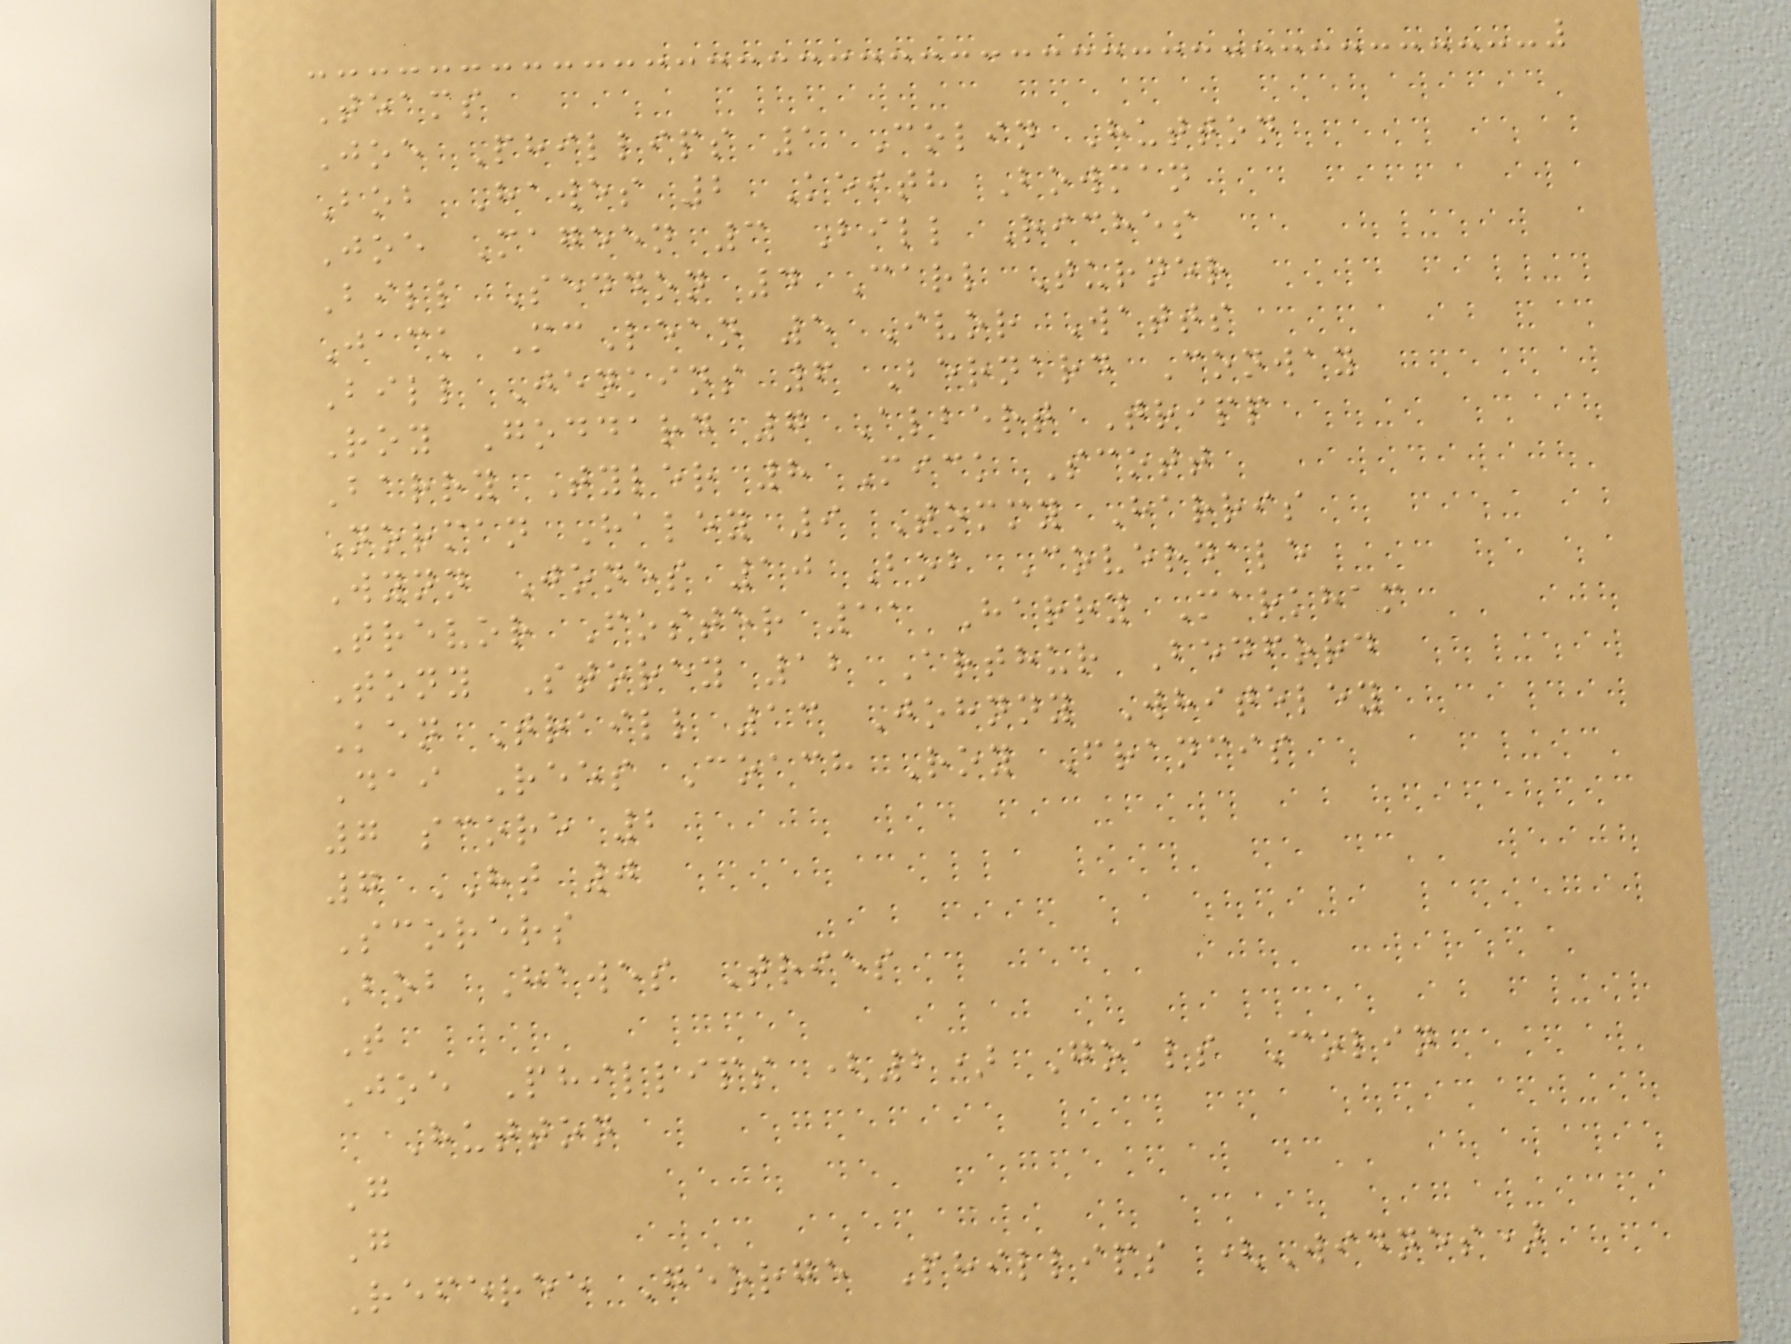Teams
Joe Phillips 1 Colin Hutton
Bob Hawes 2 Keith Bowman
Joe Mageen 3 Bill Riches
Bill Seddon 4 Carl Turner
Jack McLean 5 Ivor Watts
Bill Jenkins 6 Bernard Conway
Roy Goddard 7 Albert Tripp
Barry Tyler 8 Mick Scott
Norman Haley 9 Tommy Harris
Wynn Jones 10 Bob Coverdale
Trevor Foster 11 Harry Markham
Tony Storey 12 Arthur Bedford
Ken Traill 13 Johnny Whiteley
Dai Rees Coach Roy Francis
7 score 2
7 HT 0
Scorers
Bob Hawes Tries
T
Joe Phillips (2) Goals Colin
Hutton
G
G
Referee George Phillips (Widnes)
